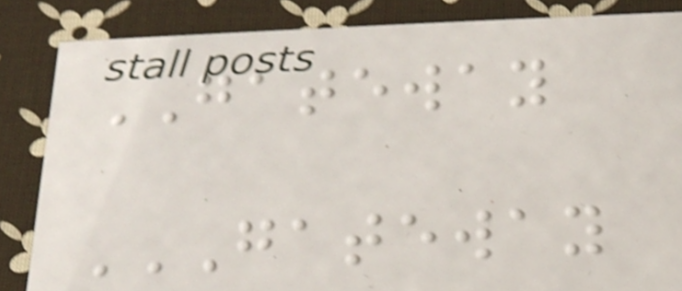GATEWAY
GATEWAY
